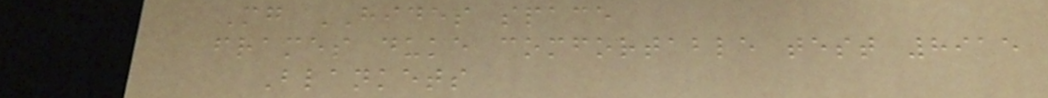Mg HIDES space
frames duke comfortable test 8915
Blankets
